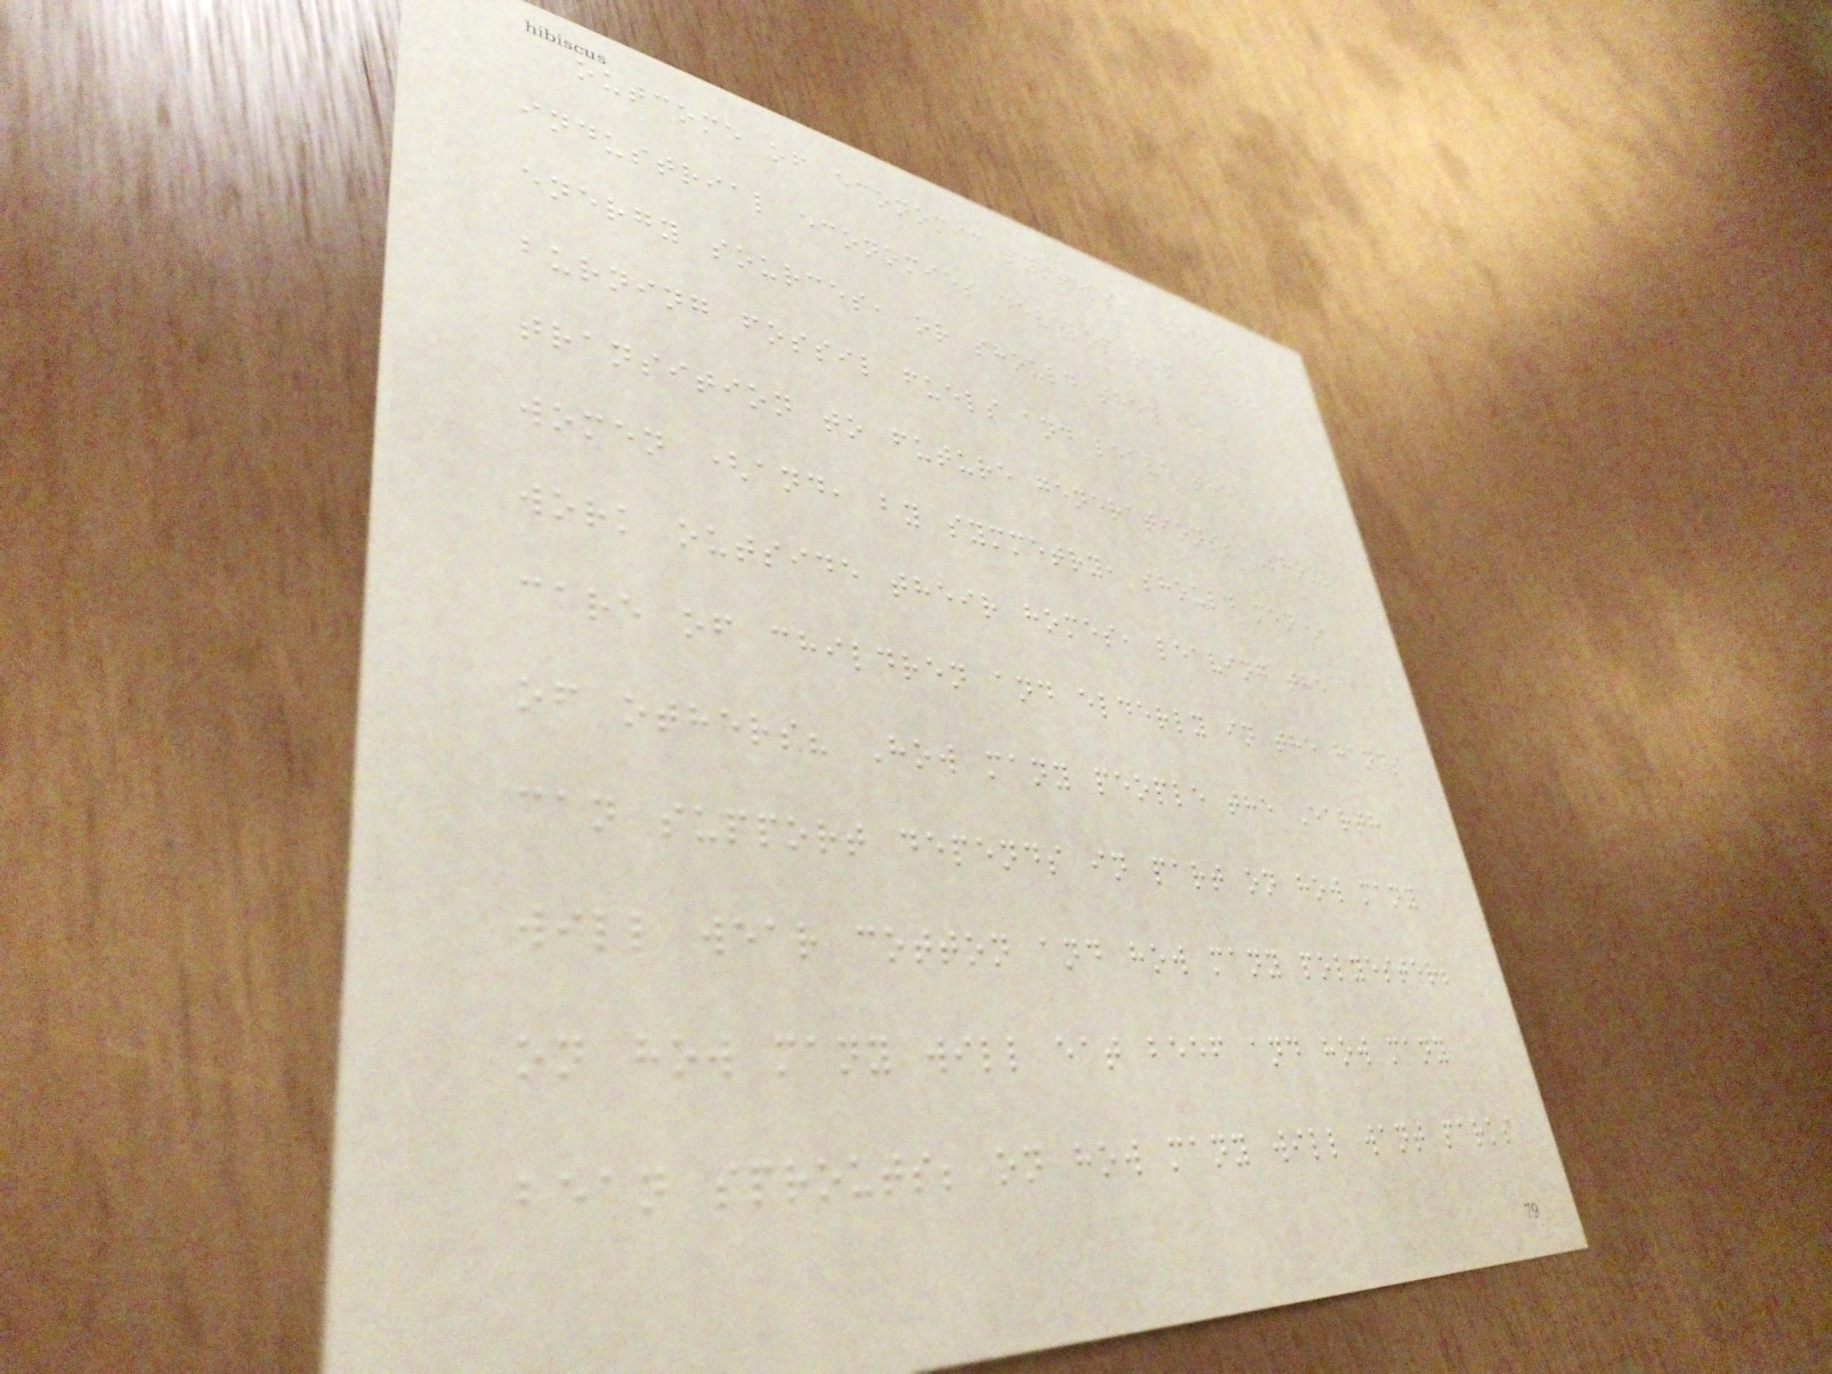outcome of economic systems? Should
industrial economies develop renewable
energy sources, or should they keep
burning fossil fuels and leave the
transition to future generations? Should
women (and, by symmetry, should men)
work outside their homes, leaving the
care of children and elderly in the hands
of others? How many people the Earth
can support depends in part on how many
will wear cotton and how many polyester;
on how many will eat beef and how many
bean sprouts; on how many will want parks
